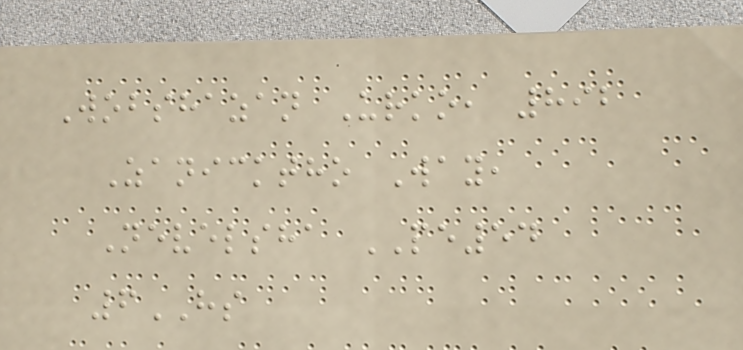Wobshazan Urko, 892
Zanicktho Way,
Nevelsha PE54
6HS
